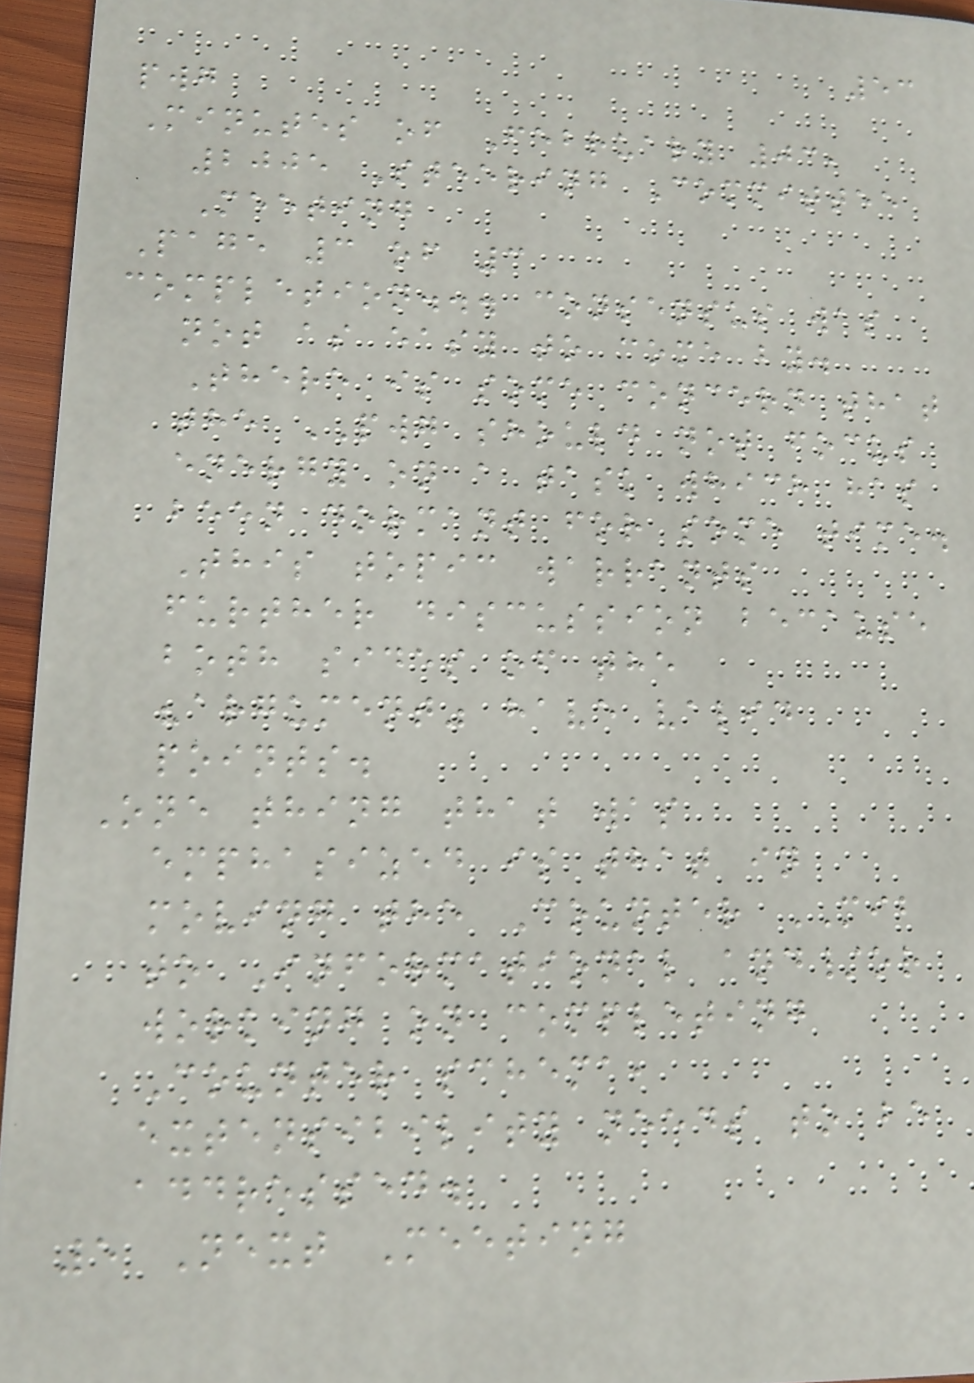53
pwg
Minutes of February 03,
2005 Steering Committee
Meeting
Page 3 of 3
completion... consensus was
not as easy to come by.
There is some concern that
the PWG should not focus
energy on a task which has
been dormant for some time.
This topic warrants
further discussion because
both sides of the
"argument" have valid
points.
One thing that was
emphasized is that in
moving the Counter MIB
to Informational and/or
working on completing
Counter schema,
extensibility needs to be
addressed.
5 Next Meeting
